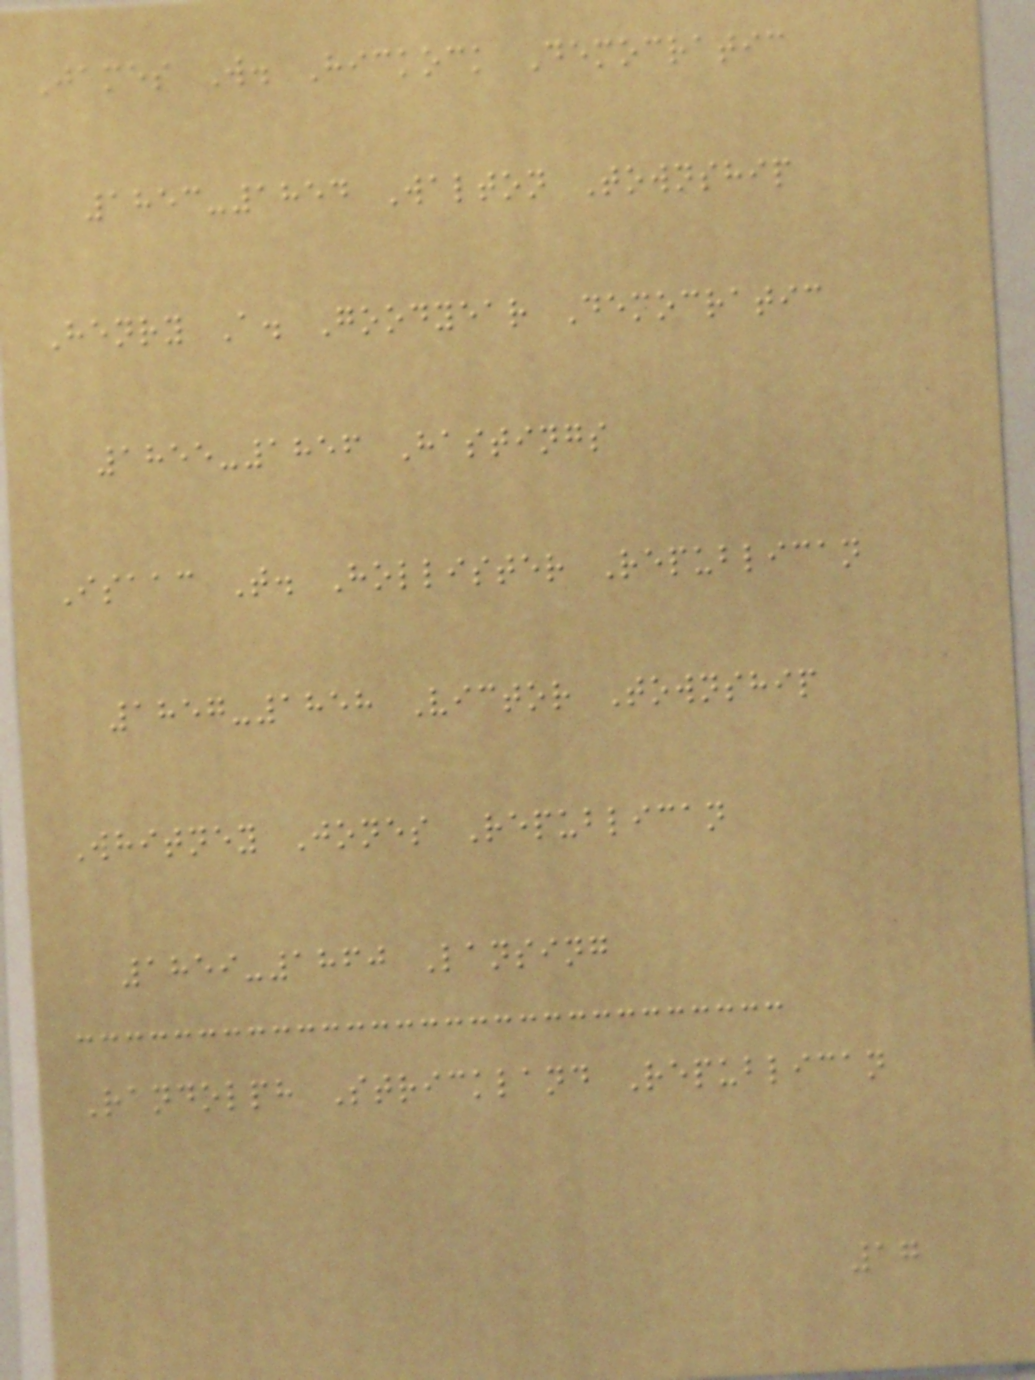James W. Hickock Democratic
1853-1854 Walton Township
Henry A. Goodyear Democratic
1855-1856 Hastings
Isaac T. Hollister Republican
1857-1858 Victor Township
Whitney Jones Republican
1859-1860 Lansing
Randolph Strickland Republican
17
